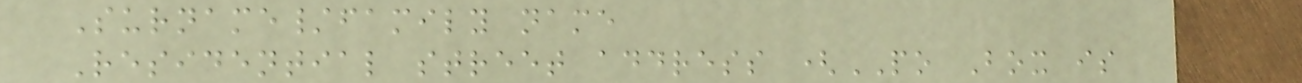Surname/family name
Residential street address (PO Box is
